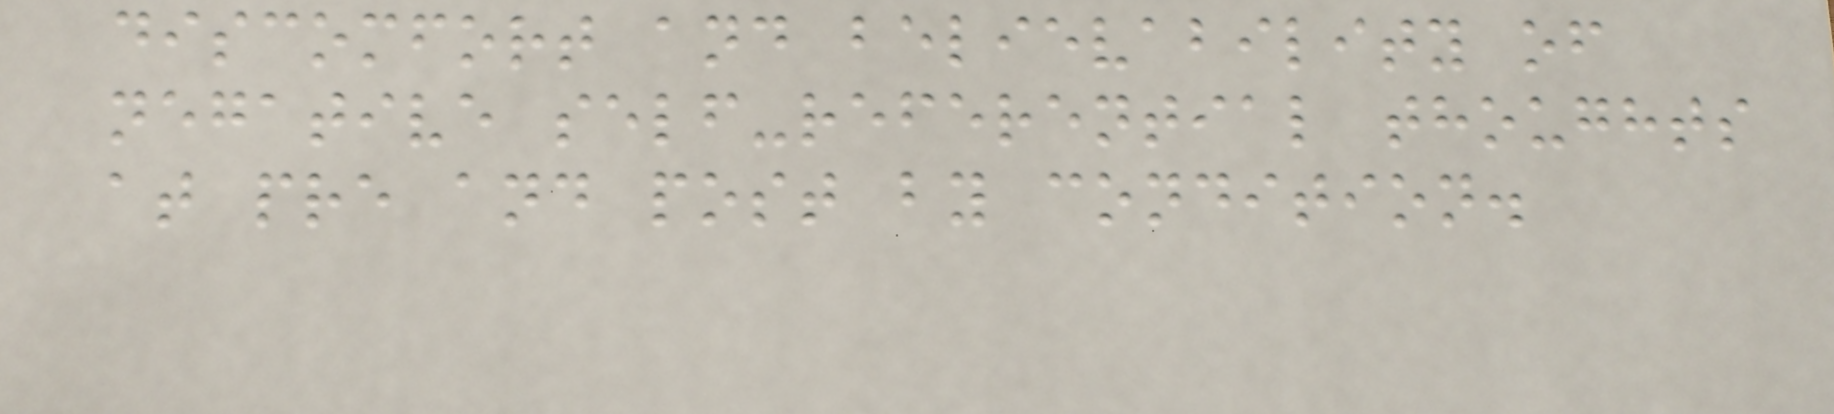discomfort and believability of
negative self-referential thoughts
at pre and post by condition.
